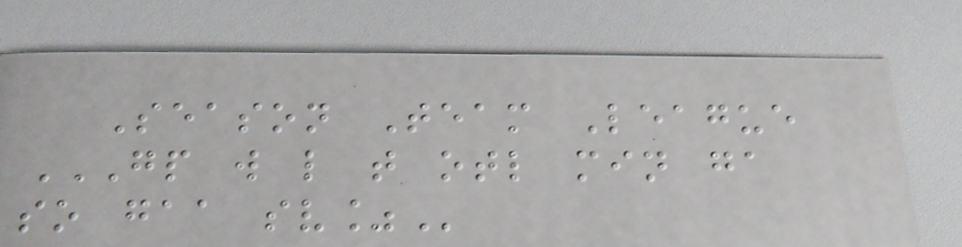Season Team League
GP W L T OTL MIN GA
SO GAA SV%
